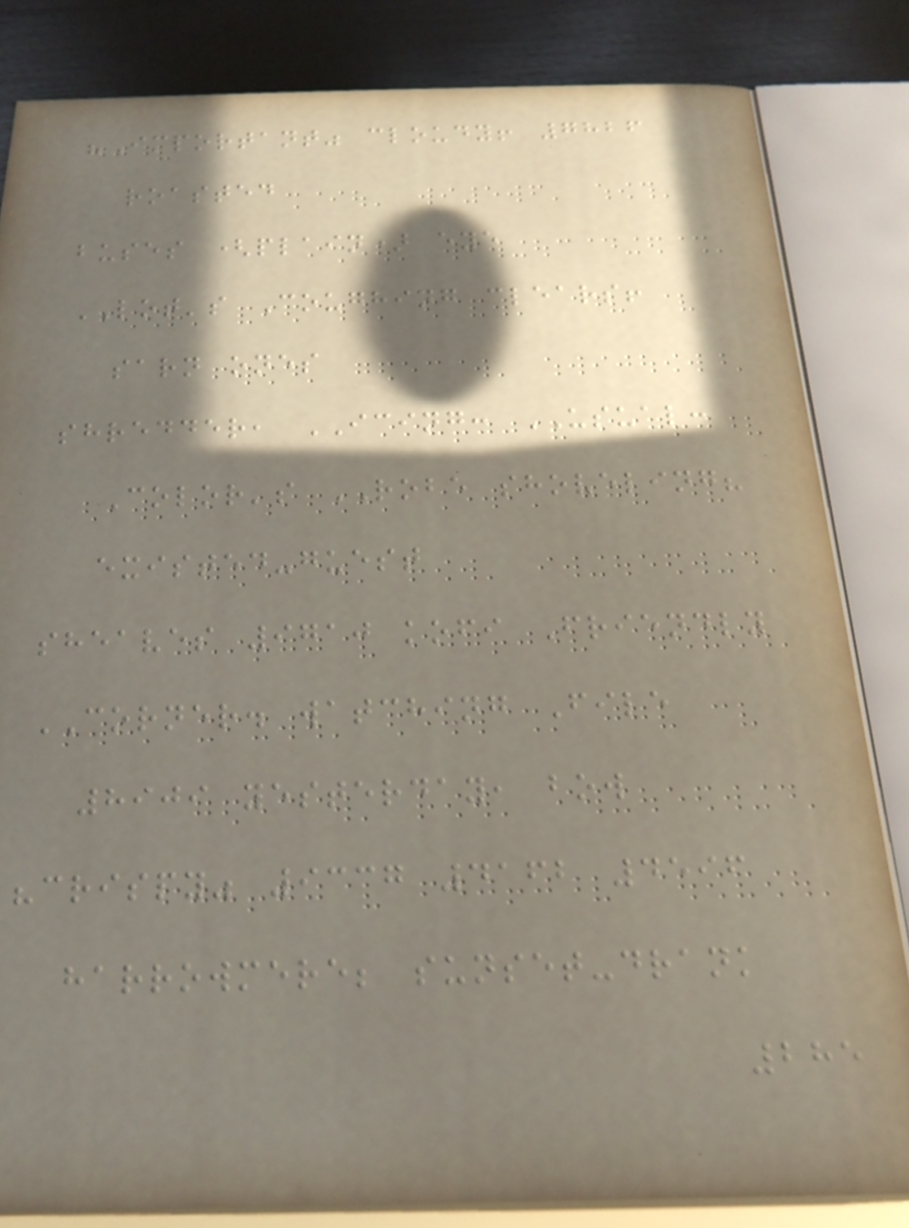"Important" cloudy! 7826
roasted
buses (plain) eye
LOT's Coughing clears!
sarn ones
shredder, ICING: USUAL:
Color's ROBE shoveling?
existed-guest
sheaves 9710 kofi Friendly
CORNER. watching File
8909 yesterday, bow
"crispy" 9337 4162 4596
harrowmere; sunset-drank
285
